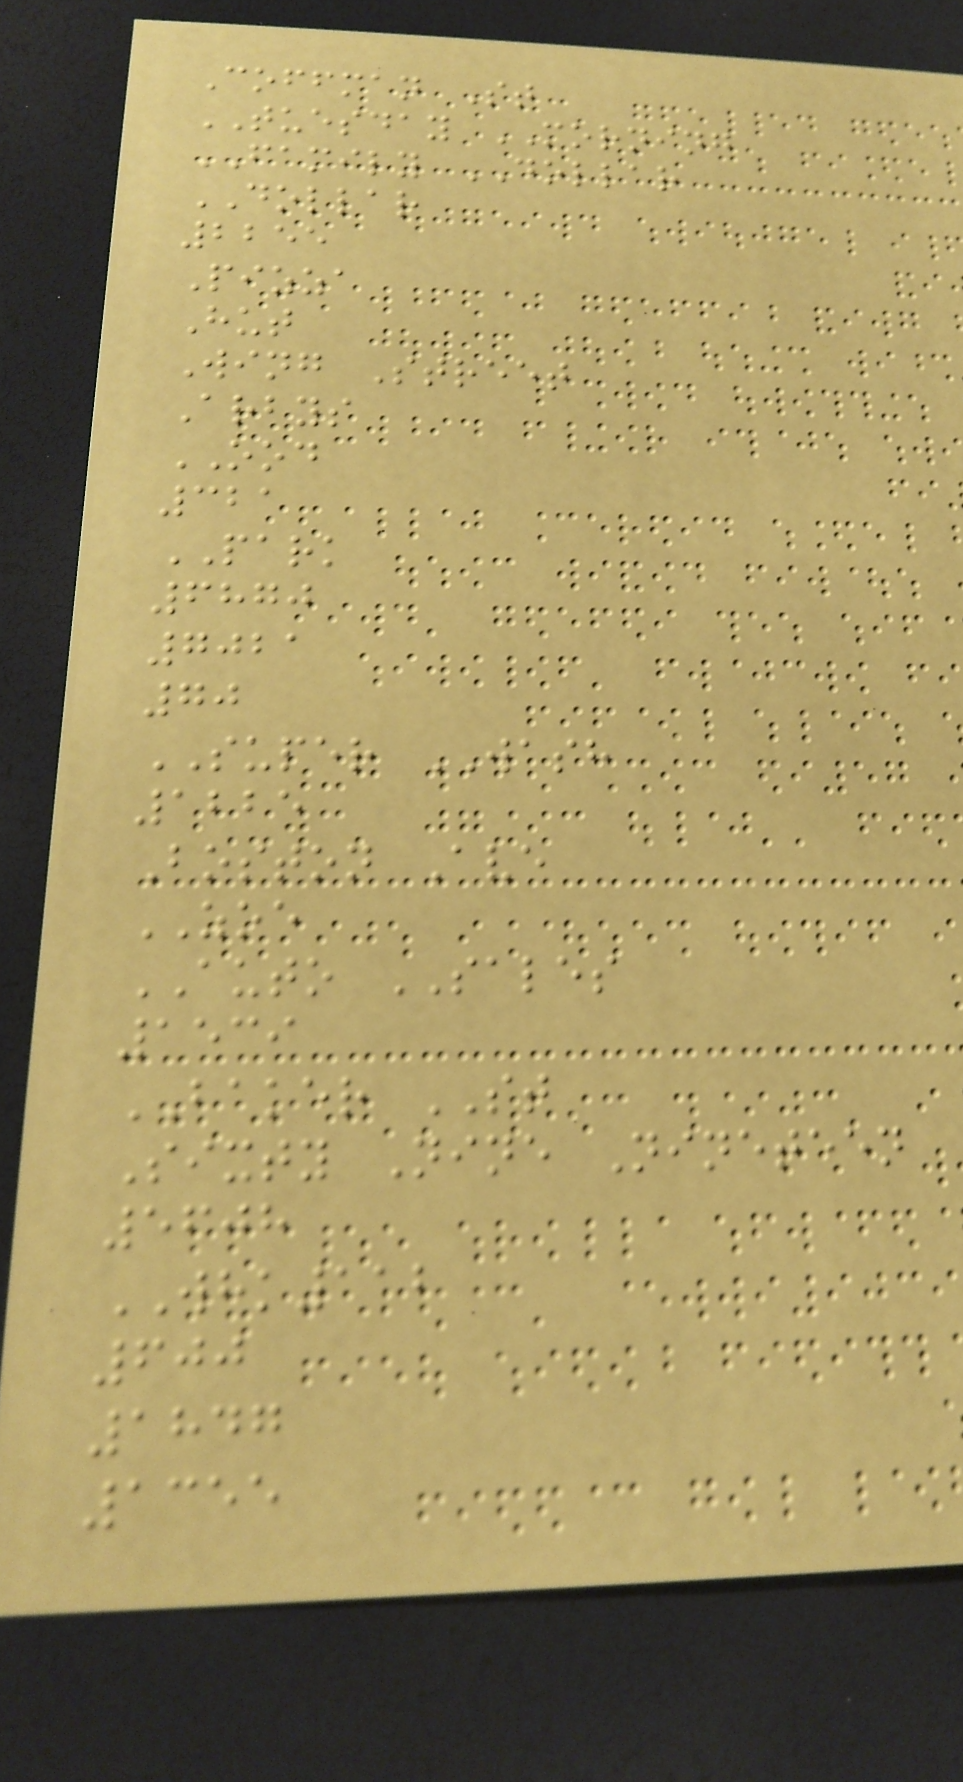Coffman St
TUESDAY MORNING
FAMILY DOLLAR
DOLLAR
2255
Pizza
Hut
Wing Street
Arbys
OOD
321
PARK
6870
7021
70
SUPER WASH
1225
Boston Ave
ZOE
AUTO SALES
1539
BAKER ST
Sixty Nine Nineteen
5608
WHK112
600
1847
1355
